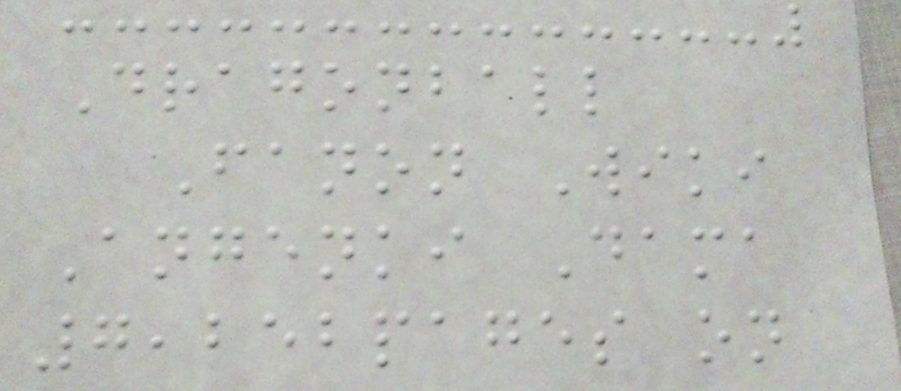Dragonball
Fanon Wiki
Angenki Dama
7,252pages on
